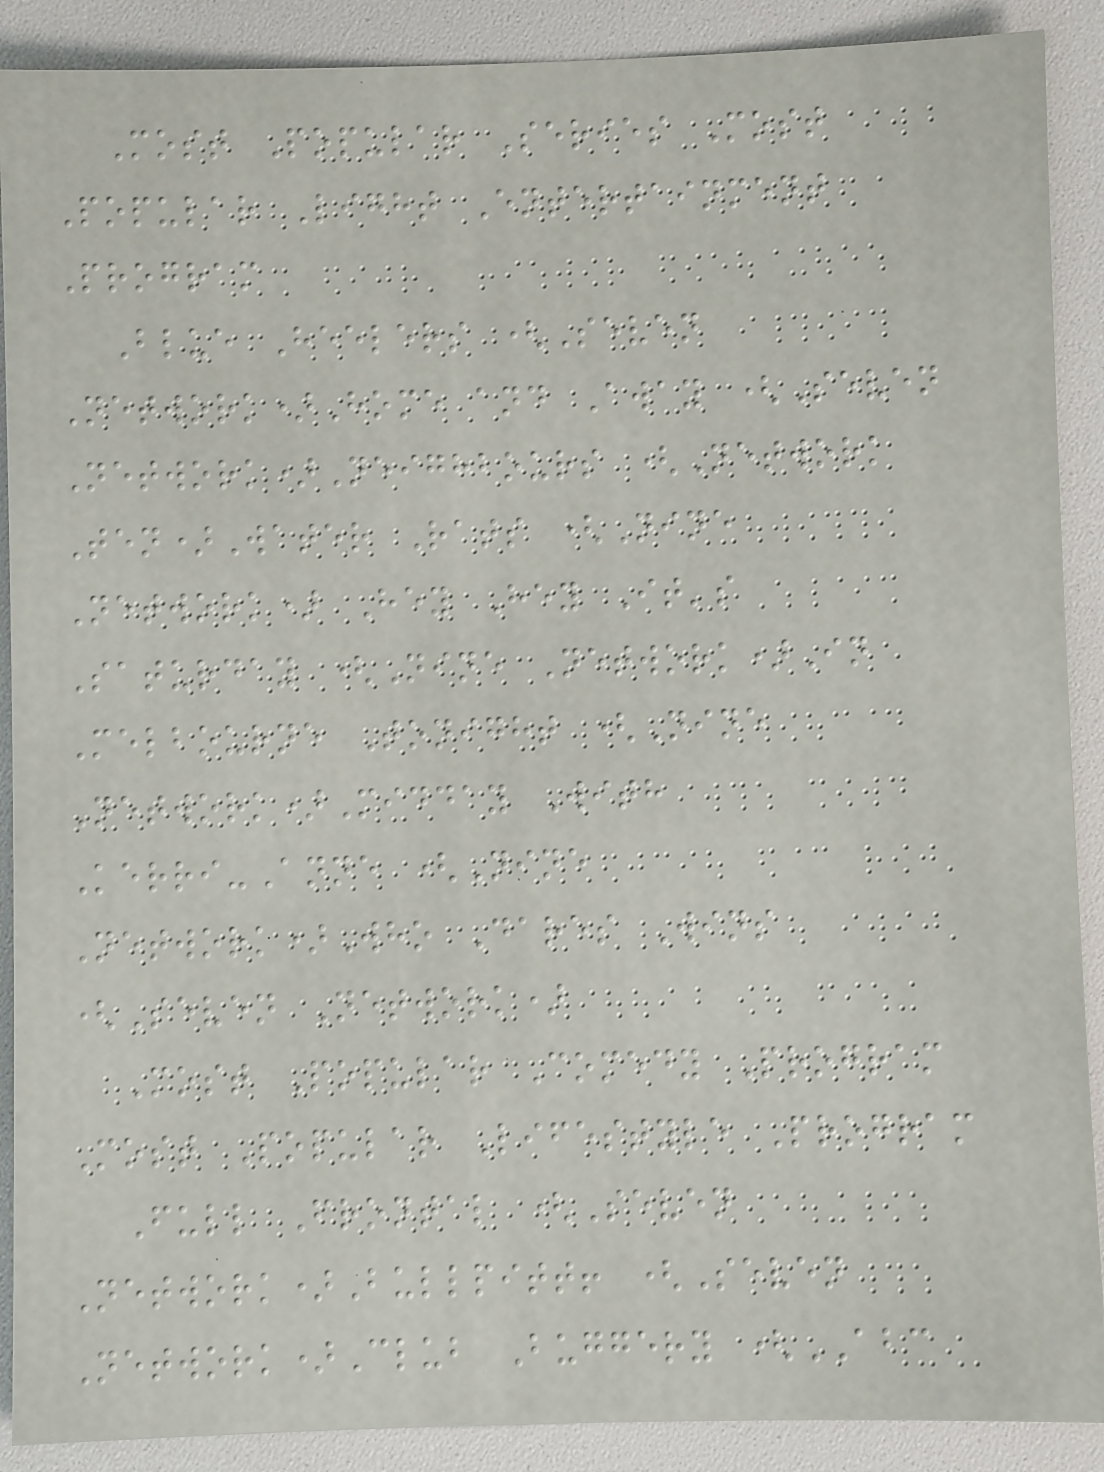Most Popular Series Most
Popular Light Entertainment
Program
Blue Heelers (Seven
Network)Home and Away (Seven
Network)Neighbours (Network
Ten)Water Rats (Nine
Network) Hey Hey It's
Saturday (Nine Network)In
Melbourne Tonight (Nine
Network)Midday With
Kerri-Anne (Nine
Network)Who Dares Wins
(Seven Network)
Most Popular Comedy Program
Most Popular Lifestyle Program
Full Frontal (Seven
Network)Bullpitt! (Seven
Network)Club Buggery (ABC
